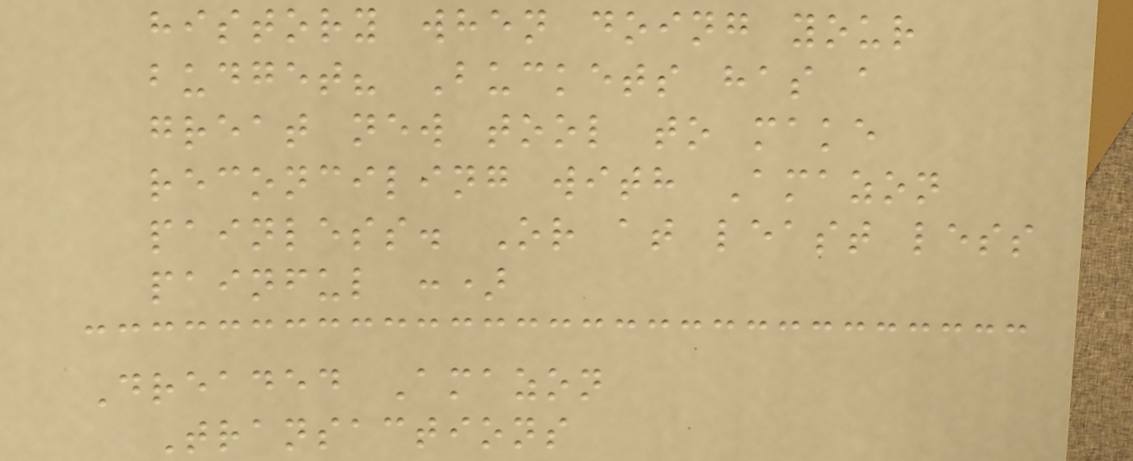history when doing your
budget? Buckets has a
great new tool to make
reconciling with Amazon
painless. Or at least less
painful :)
Dreaded Amazon
Transactions
